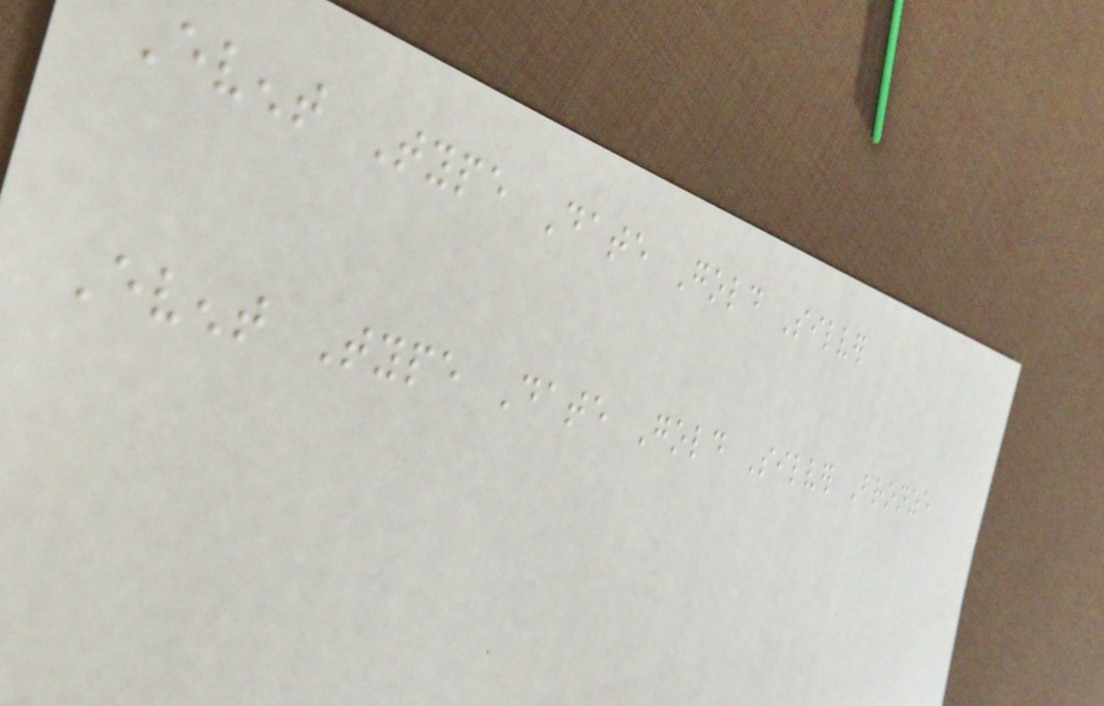Event Type Date Gold Silver
Event Type Date Gold Silver Bronze
